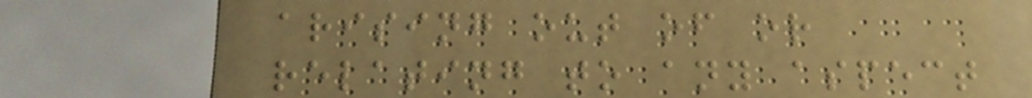arising out of or
relating to any aspect
